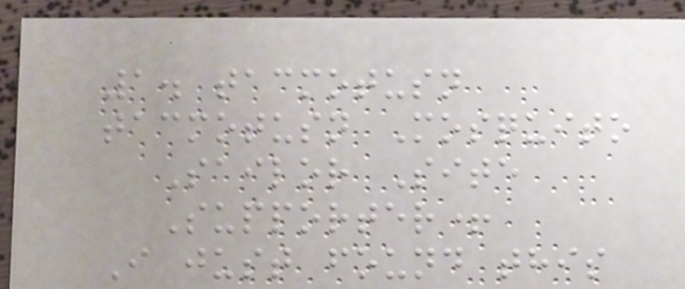1. tacmotusn
tacmotusn Mosquito
Sailor Site
Supporter+
I just found this
